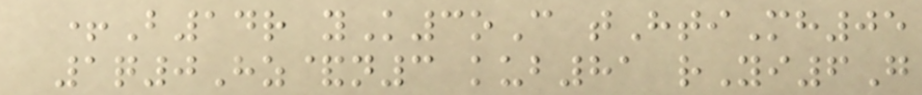+B14r yK3oC tHtiMh05
1q0Hz&n3 kub81 rYi6G
